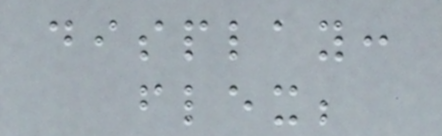display:
flex;
